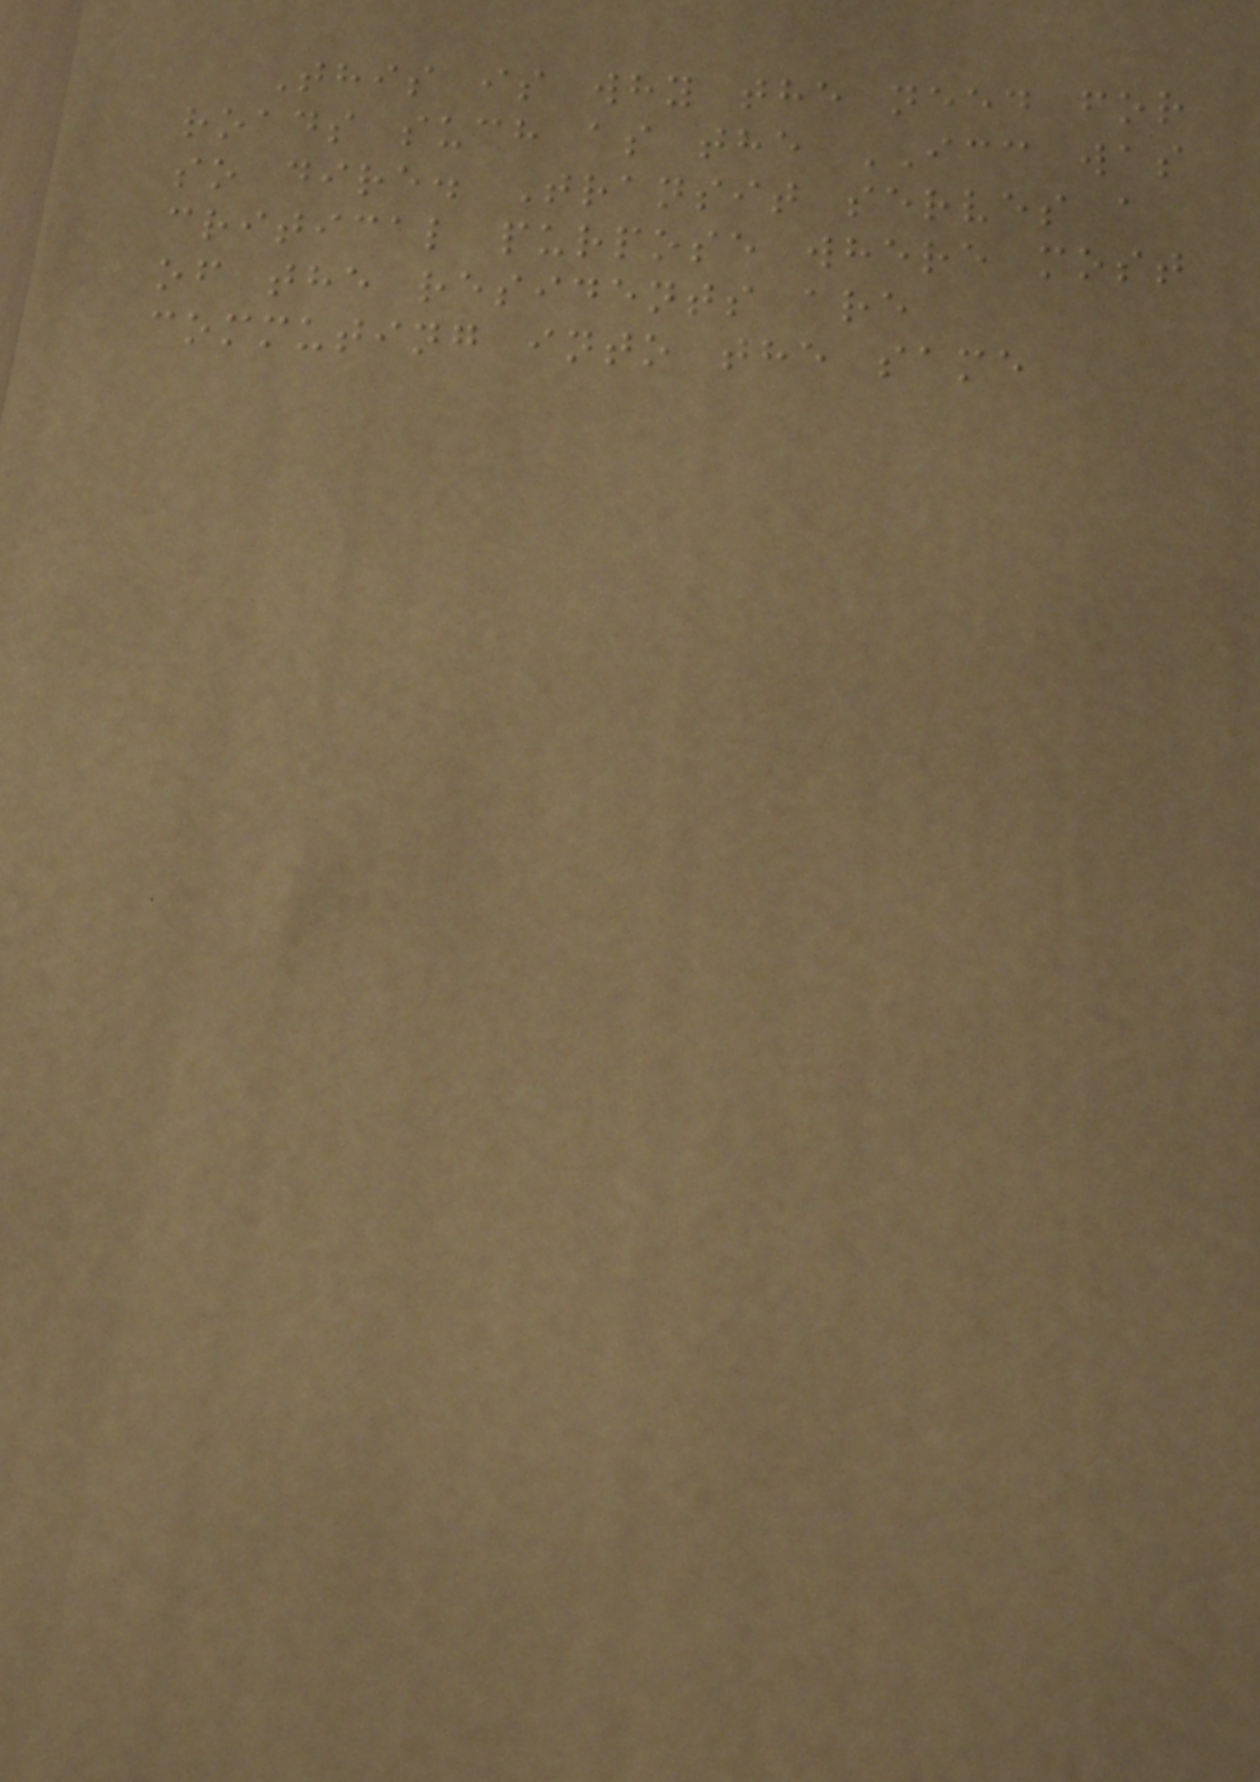This is why the need for
roads such as the ICC was
so dire. Transit serves a
critical purpose where most
of the residents are
commuting into the same
